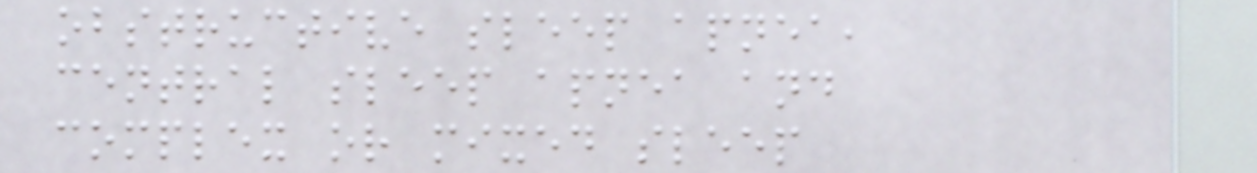obstructive sleep apnea,
central sleep apnea and
complex or mixed sleep
